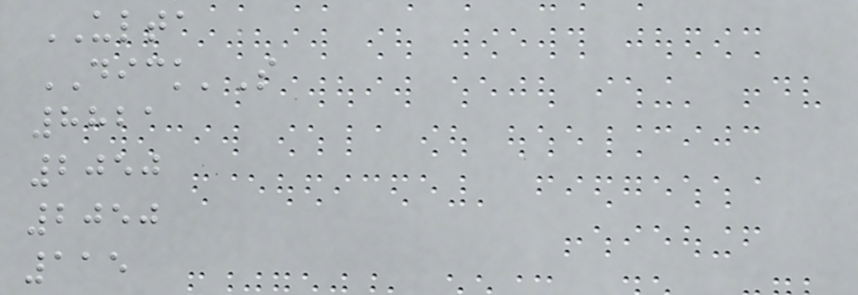ULTA
DICK'S
8821
2050
2050
115
